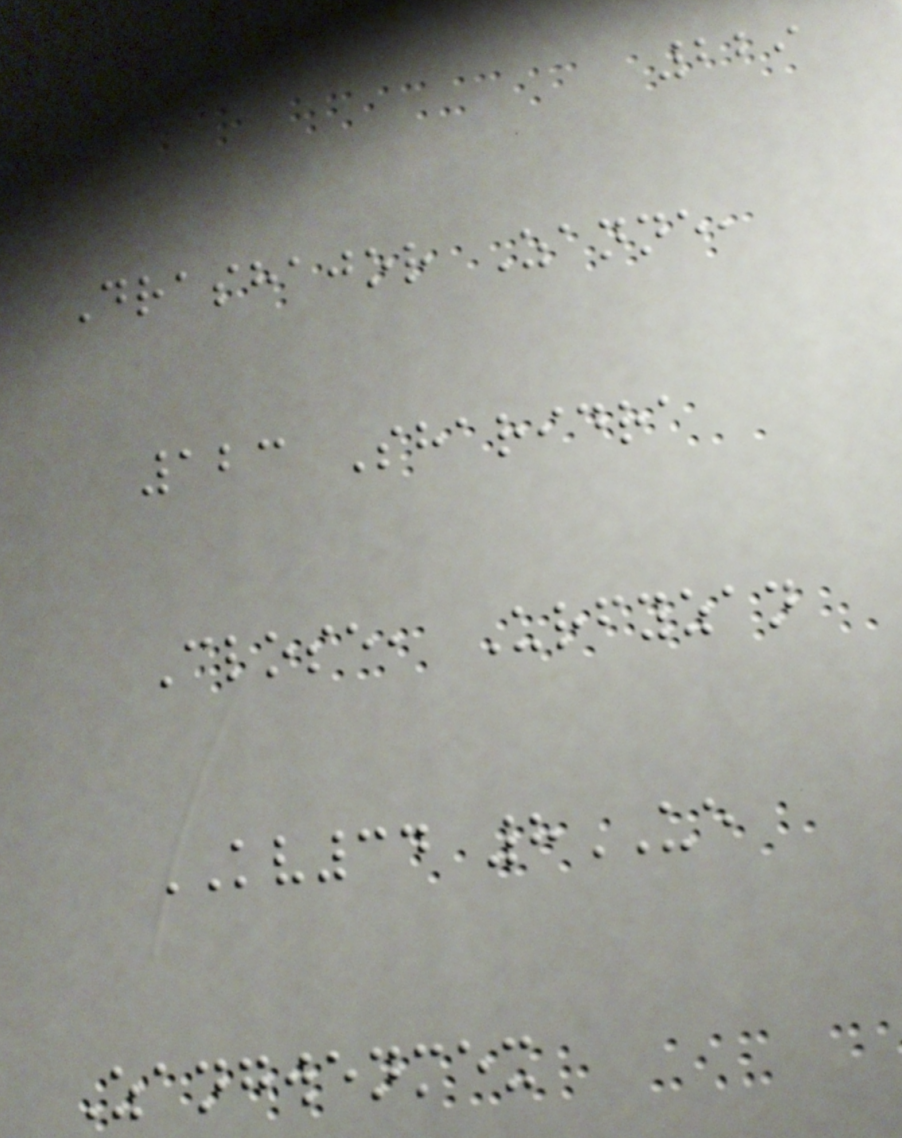229
Drashajor Zanne,
123 Sharidra
Close, Urfyzan
KV34 8UE
Zangwenmex
